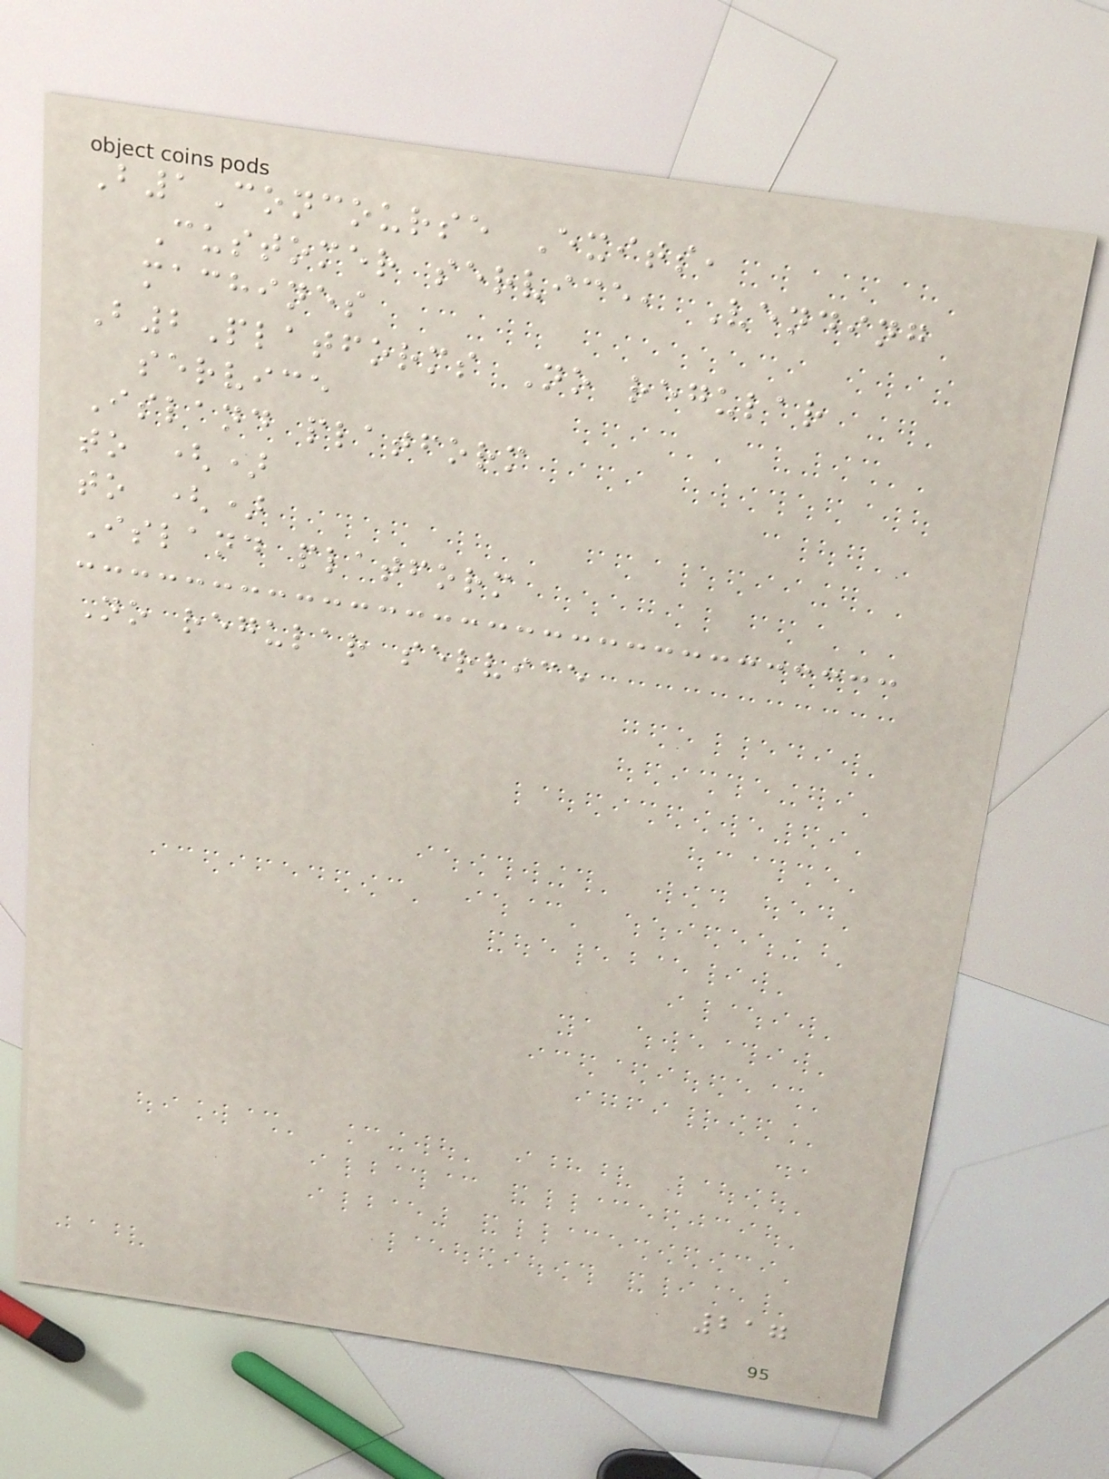B1Concourse Exits,
Customer service, Vending
machines
B2Platforms No regular
service
Island platform
to ()
to ()
Island platform
No regular service
217
